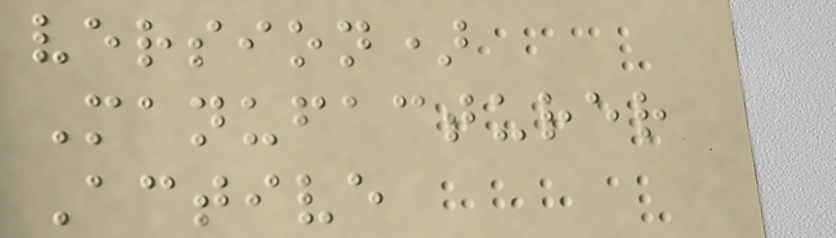version)
Manufacturer
Active
